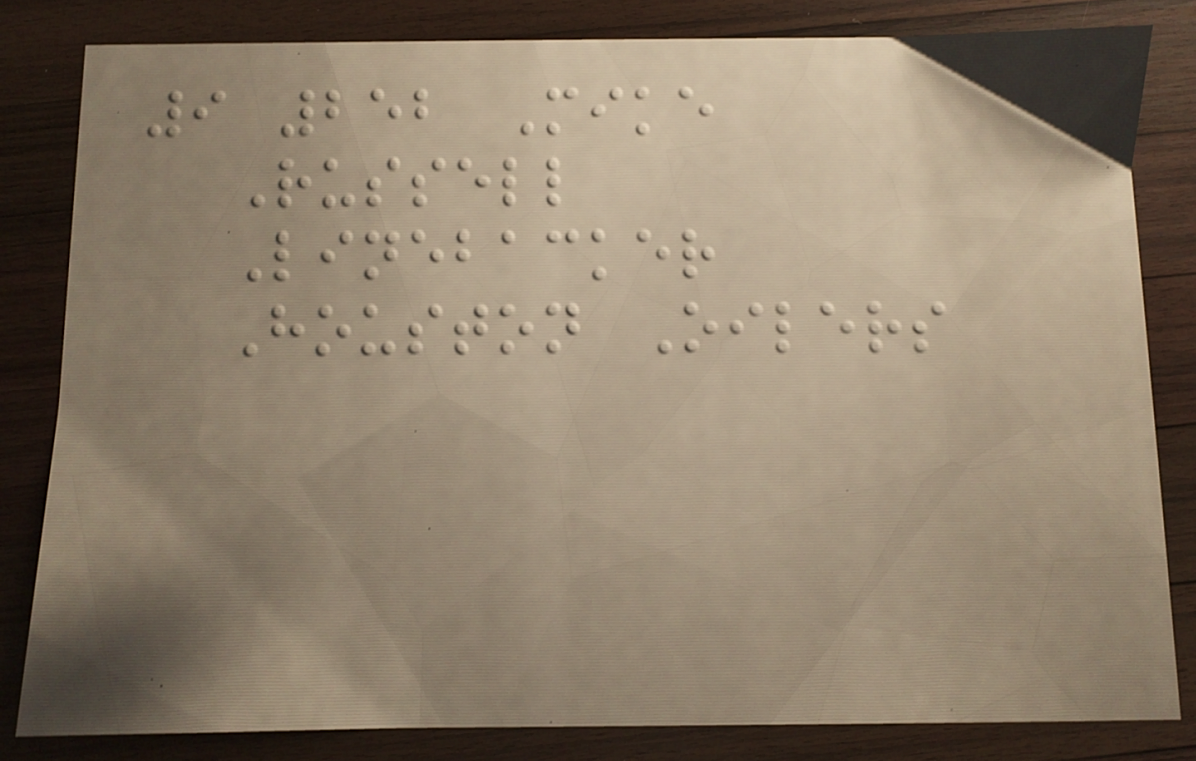9 252 Mike
Russell
Linebacker
Houston Oilers
